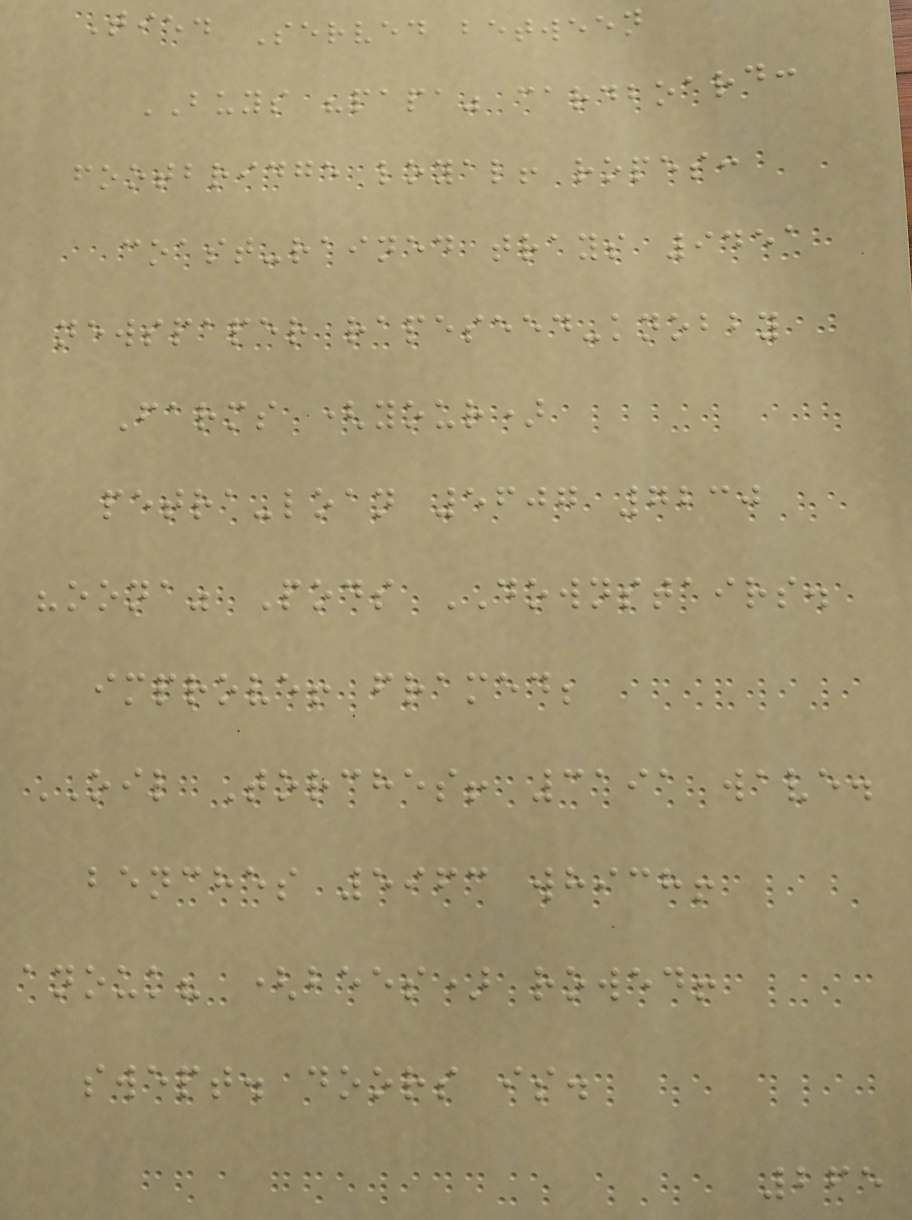Tied Served between
BUYS "papa" cardboard:
footbridge loyal! ropes:
coast-rained trays 9451
newspaper rapeseed-knobby
Farms (your)
petra-loan 5607 7230
"oona" Pods DOWNSTAIRS.
improve! framed;
OIL Torches! 3191 wave.
benches 5963 which!
anouk? (bees) rowed!
swept. doors is.
265
